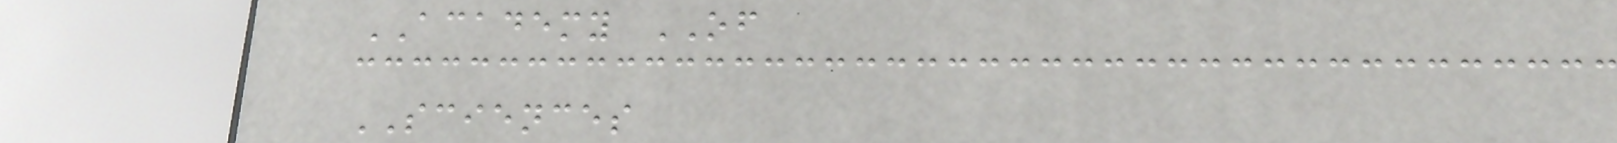ACADEMY OF
SCIENCES
